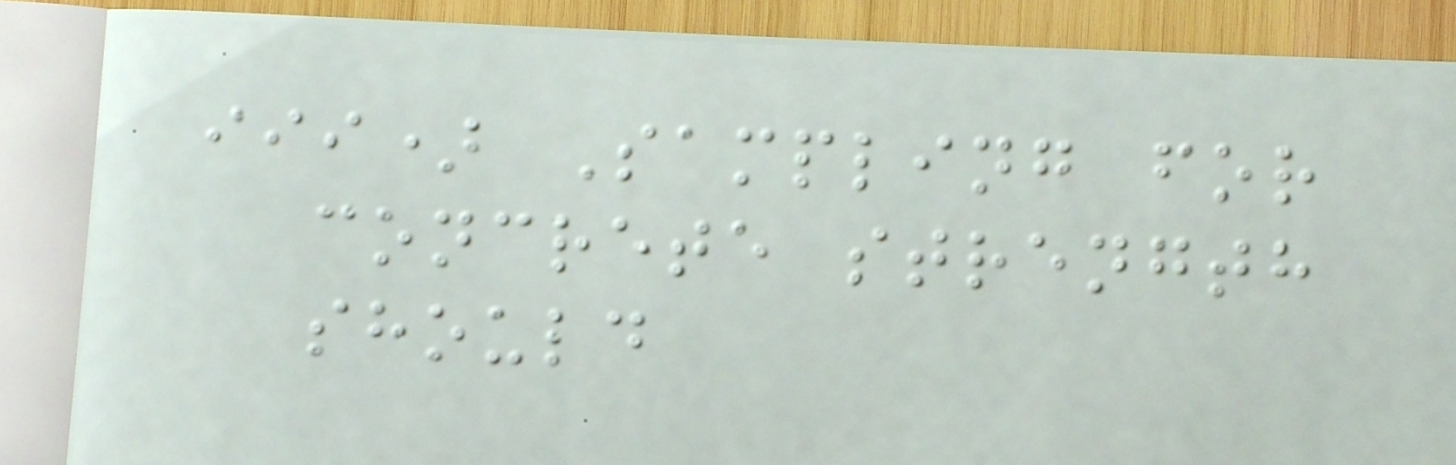iii) Sampling for
concrete strength
should
